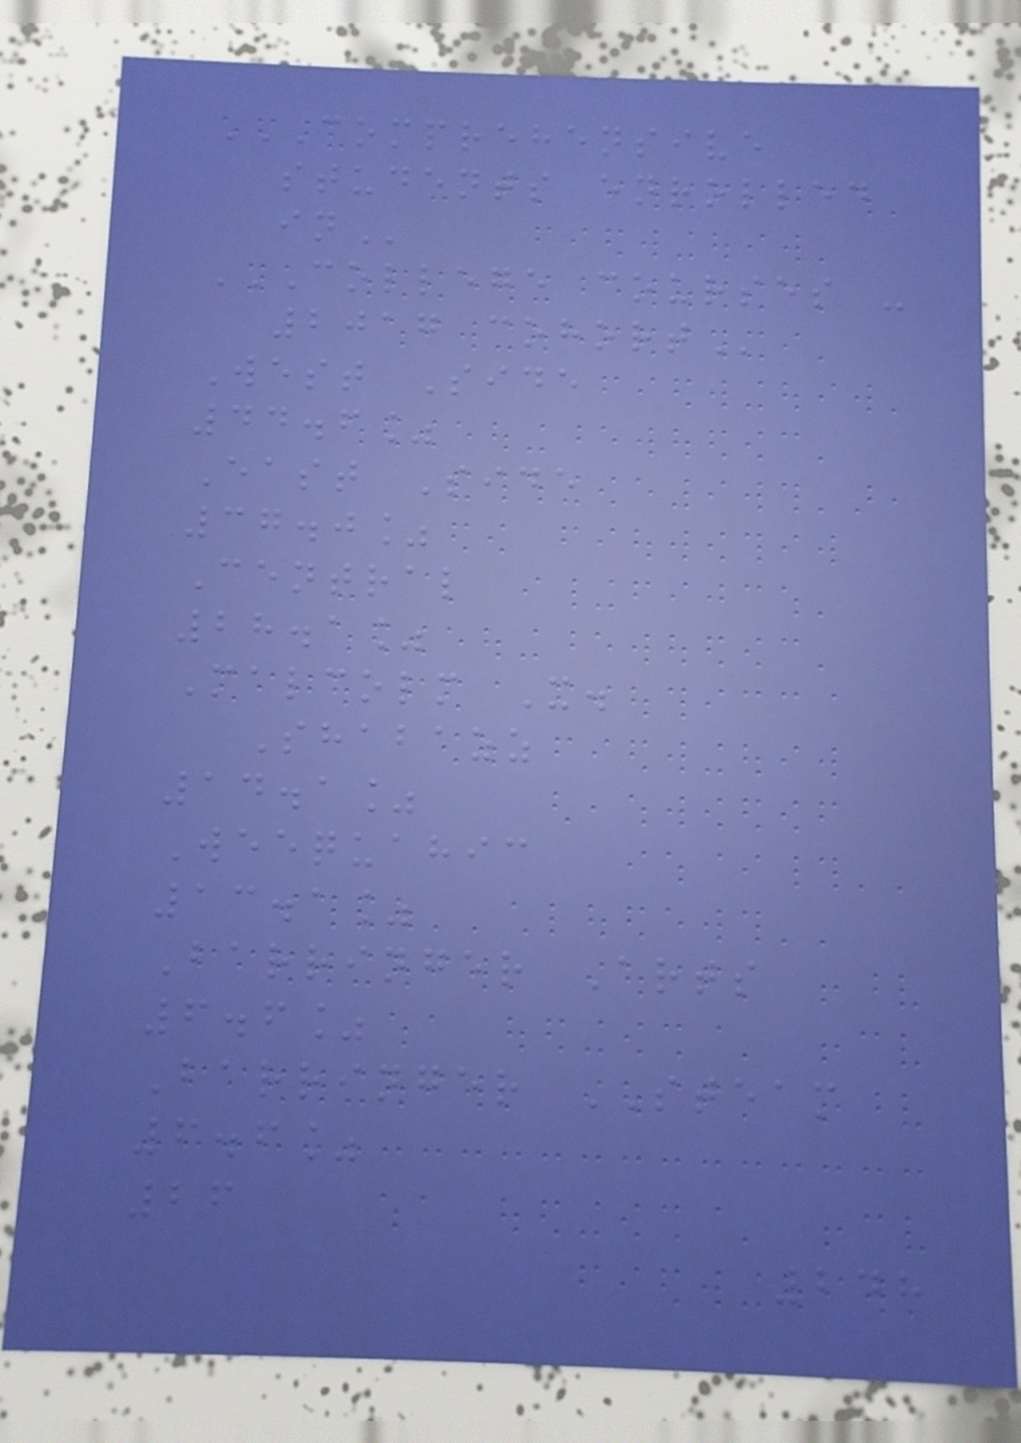COMPREHENSIVE
STUDENTS ENROLLED
IN
COLLEGE COURSES -
2017 COHORT
West Side
44.6%
East Side
37.0%
Central
28.1%
Malcolm X.
Shabazz
14.1%
Weequahic
13.1%
Barringer Arts
6.6%
Barringer STEAM
6.6%
26
248
